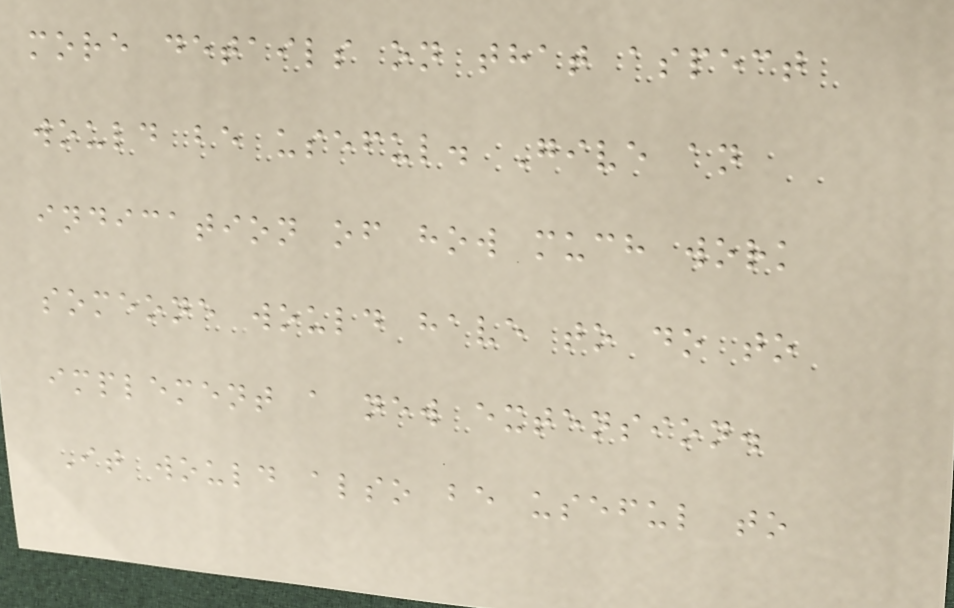more details on that aspect
would be useful. Give an
indication of how much work
someone would have to do to
implement a new extension.
It would also be useful to
